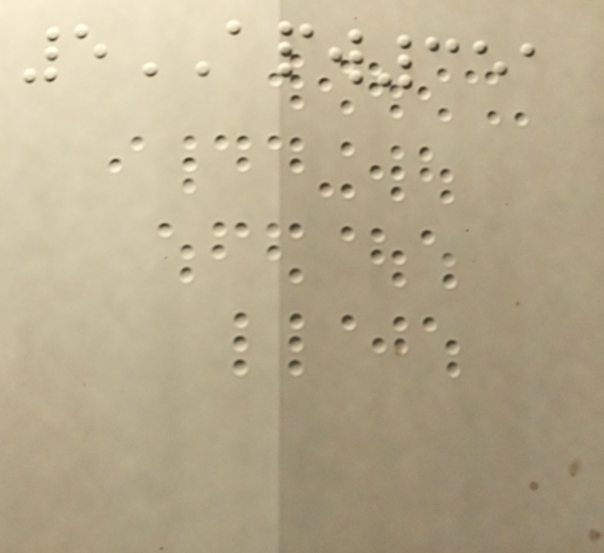5APW351
